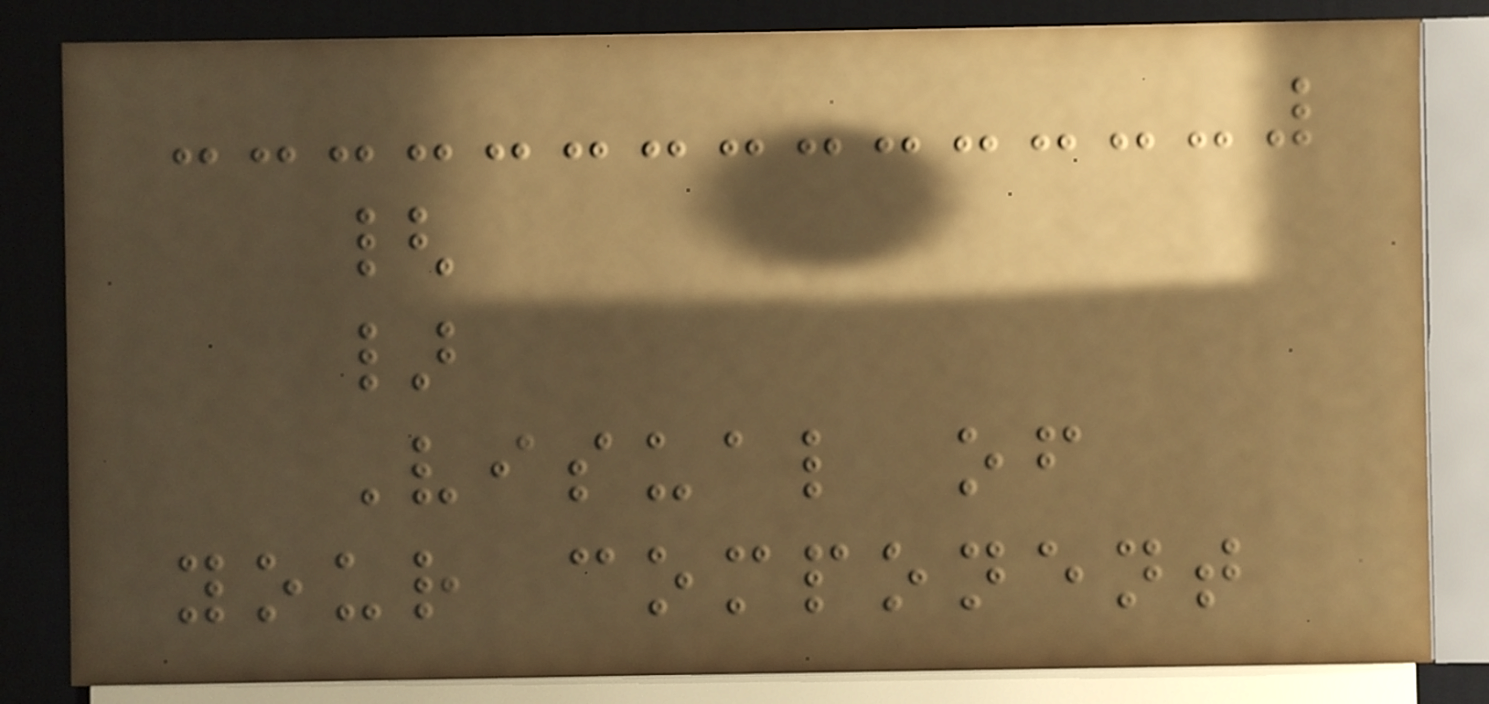{
}
Visual of
your component
